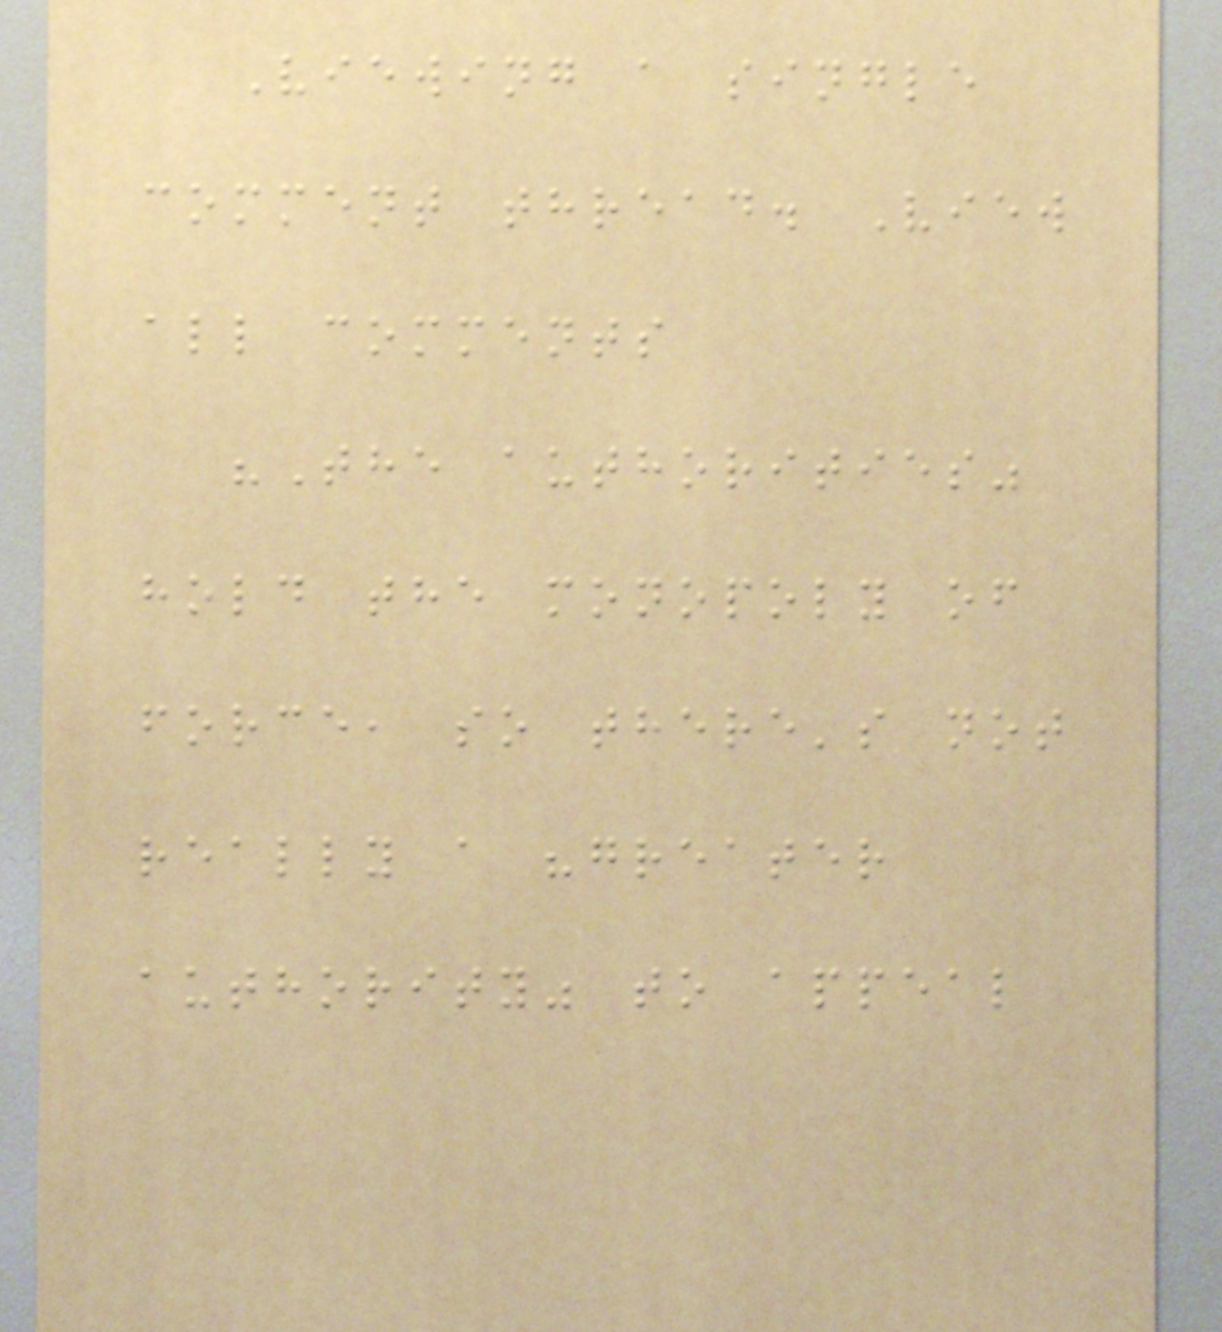Viewing a single
comment thread. View
all comments
"The authorities"
hold the monopoly of
force, so there's not
really a "greater
authority" to appeal
